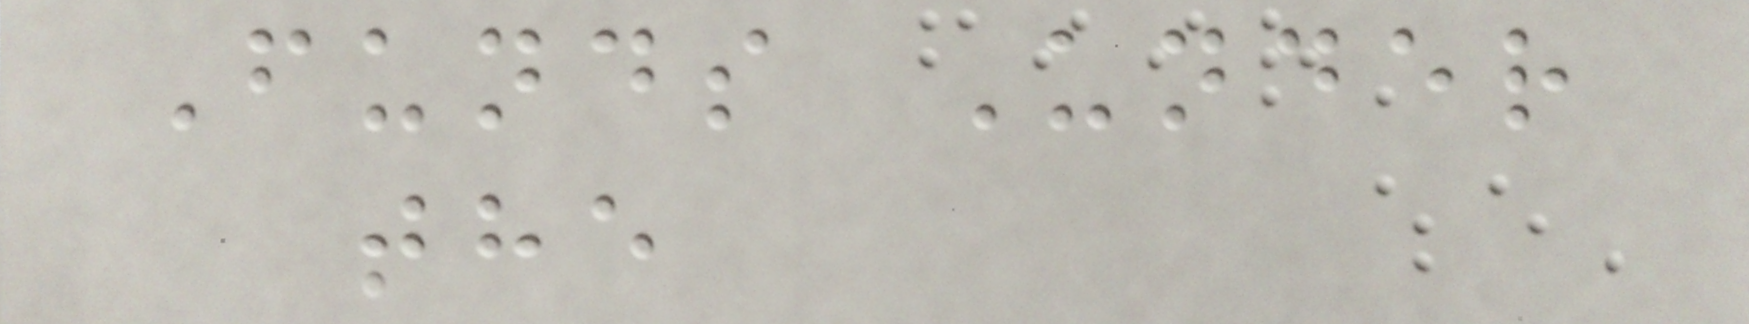Funds Under
the
